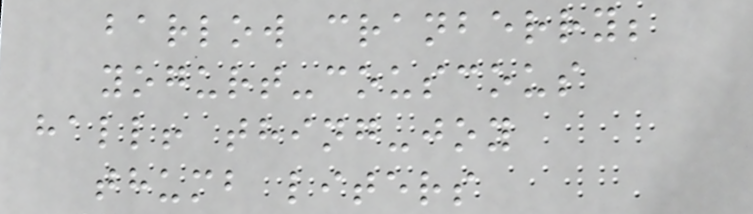barlow cranberry;
yogurt-couscous
hall! thing-joy
thumb liters
